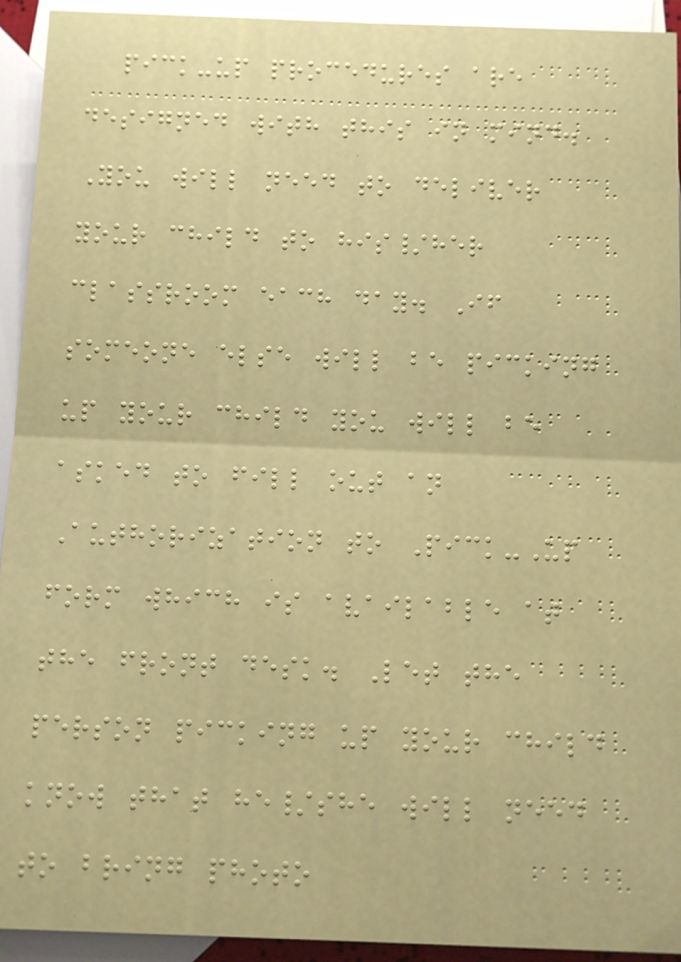pick-up procedures are
designed with this in mind.
You will need to deliver
your child to his/her
classroom each day. If
someone else will be picking
up your child you will be
asked to fill out an
Authorization to Pick-Up
form which is available at
the front desk. Let the
person picking up your child
know that he/she will need
to bring photo
